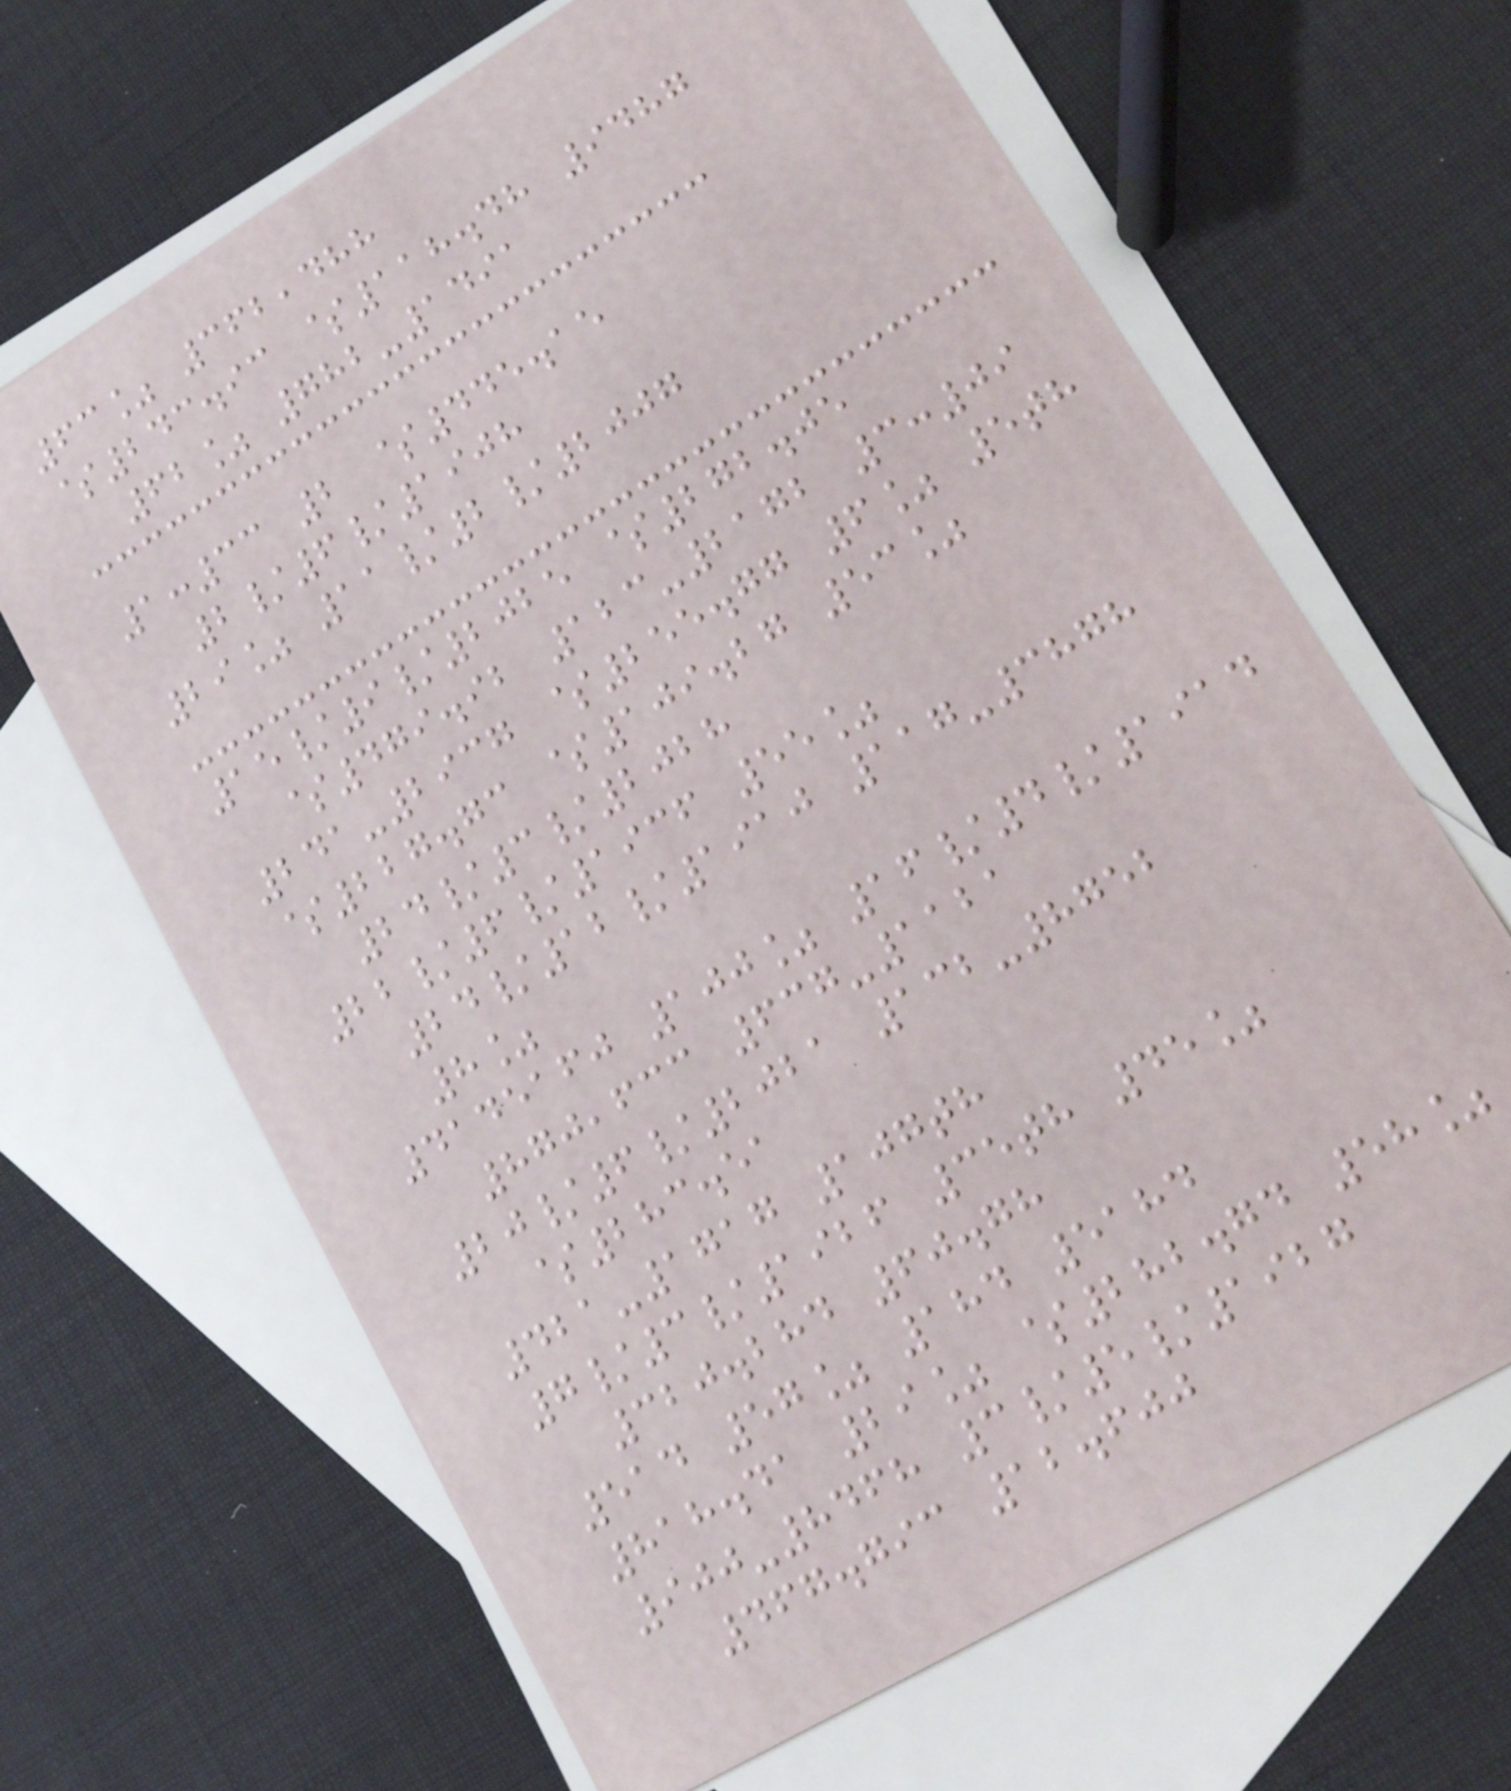63% 362,488
$243.93 $118.48 9487
62% 782-1491
1:33 2 $445.15
2/6/1908
29% 11/2/2007
15/9/2025 $272.05
$479.92 123-2172 3:09
241-2937 $255.77 6% 5th
$227.73 $109.27 53%
24/3/2028
22/6/1936 55%
24/12/1910 117-3878
8%
4145160 100% 16/4/1914
870,633 637-1121
20/6/2021 132-8752
$283.51
421-1717 107th
7/3/1926 35th 45%
320.284 60.78
514 57% 184 5184
818.41 29% $282.74 58%
900-8468 3/5/1927
467.793 12.600
